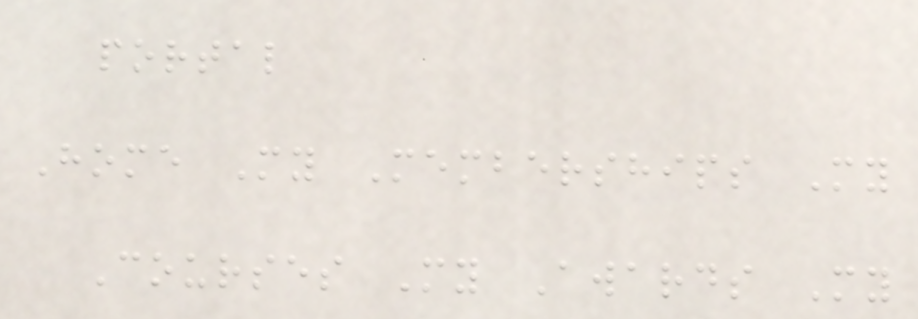portal
Home My Memberships My
Courses My Awards My
